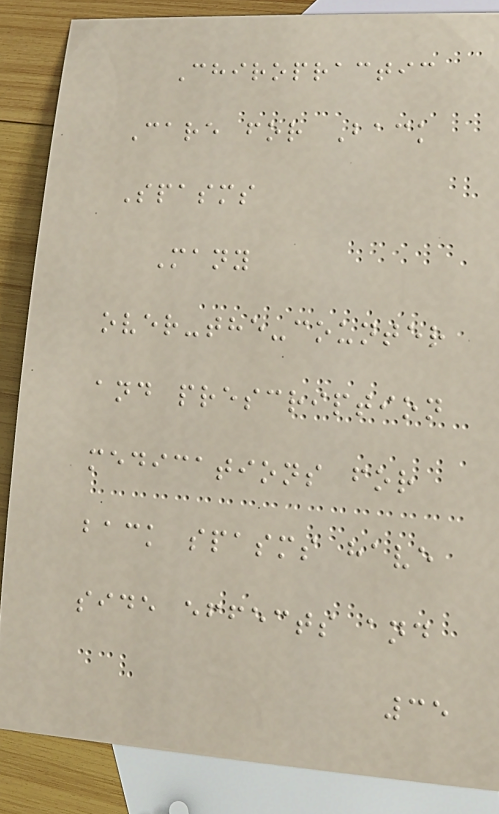Chiropractic
Care for Back
Spasms
Many
over-the-counter
and prescription
medications for
back spasms have
side effects and
35
